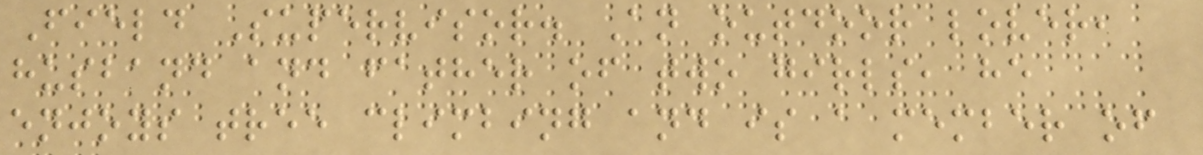Field Supervisor. An outdoor lover,
husband and father of two girls, he
enjoys tree climbing and is a member of
